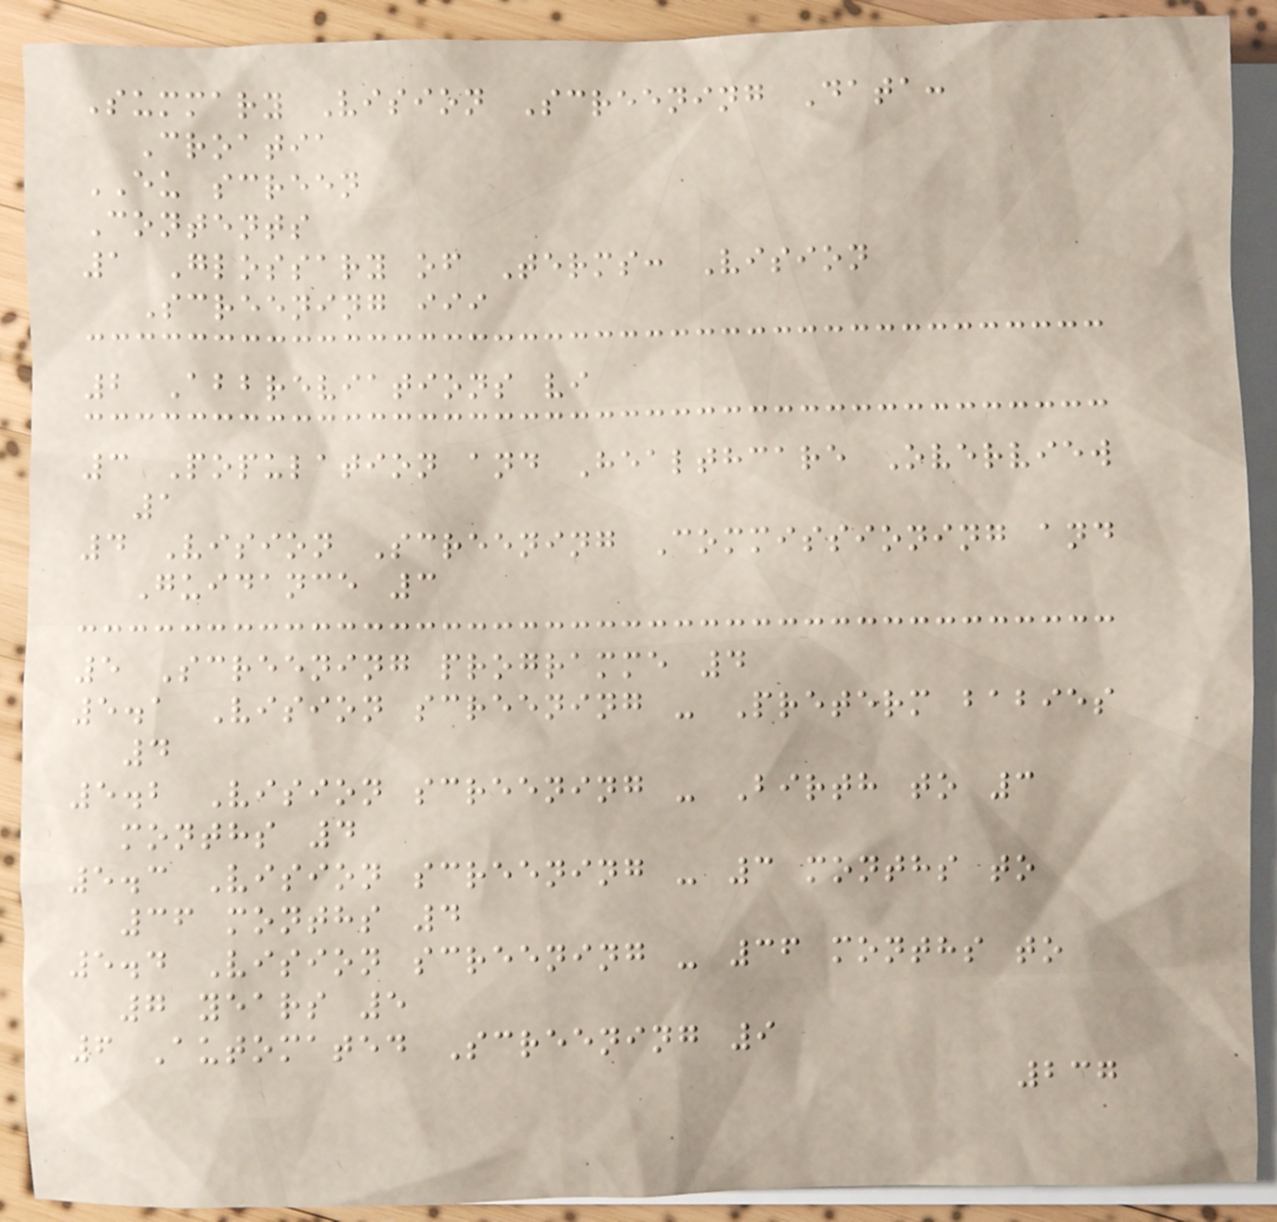Summary Vision Screening Data:
Croatia
EU screen
Contents
1 Glossary of Terms: Vision
Screening iii
2 Abbreviations vi
3 Population and Healthcare Overview
1
4 Vision Screening Commissioning and
Guidance 3
5 Screening programme 4
5.1 Vision screening - Preterm babies
4
5.2 Vision screening - Birth to 3
months 4
5.3 Vision screening - 3 months to
36 months 4
5.4 Vision screening - 36 months to
7 years 5
6 Automated Screening 9
237
